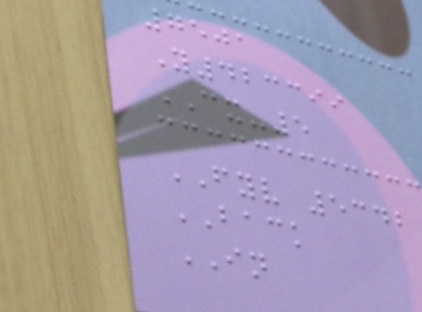7501
Y423399
CX-5
FYV 5342
BACK
IN
